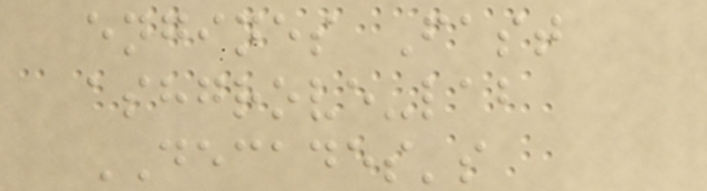engines Fast
ashgrove-lab
DECADES's
